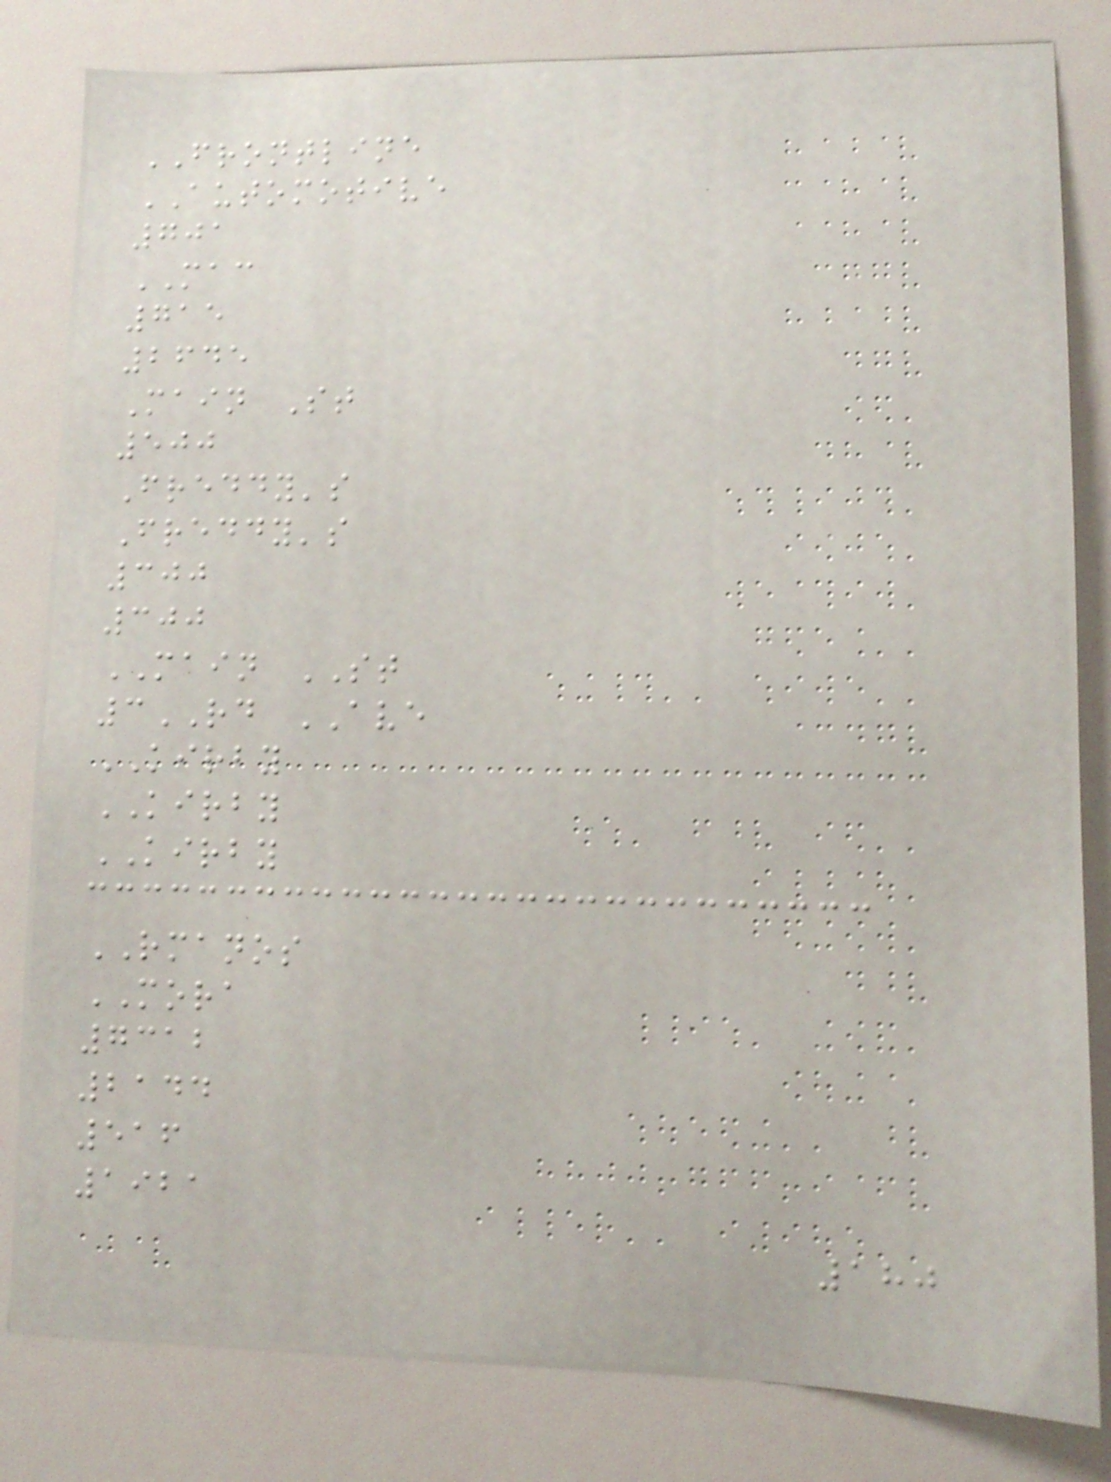FRONTLINE
AUTOMOTIVE
701
MAC
715
2645
Main St
500
Freddy's
Freddy's
300
300
MAIN ST
3RD AVE
KIRBY
KIRBY
KIRBY
RMANOS
MORA
7312
2144
516
1921
180
